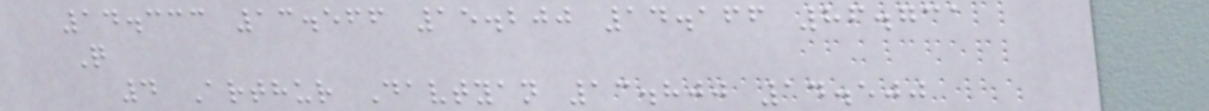14.333 13.566 15.200 14.166 86.731
Q
4 Arthur Davtyan 13.800 14.500
